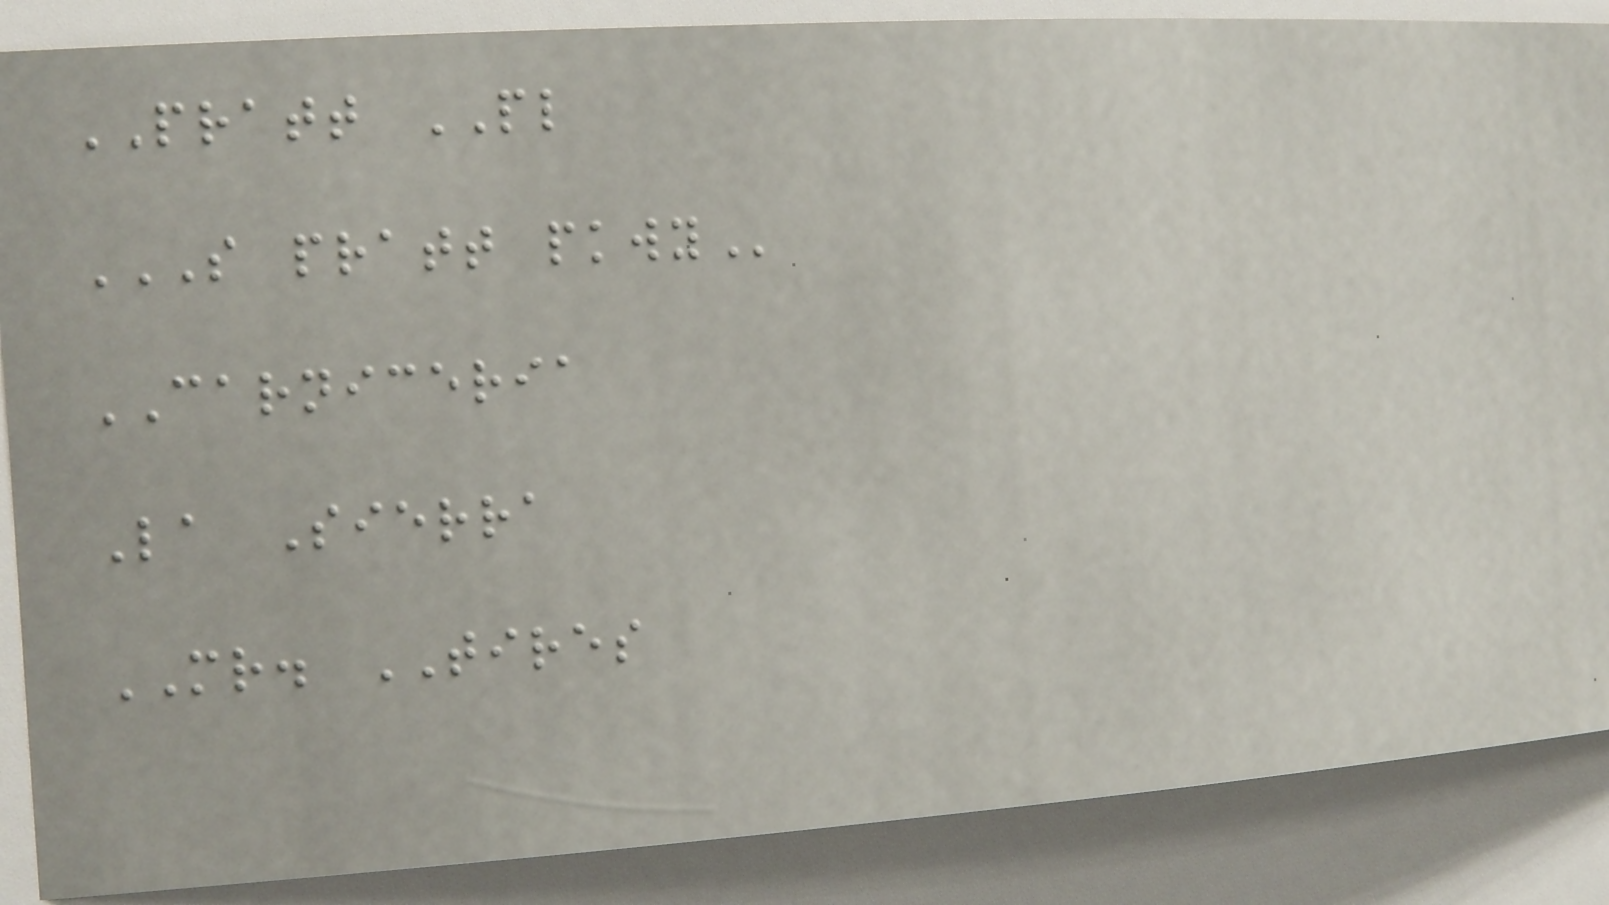PRATT PL
S PRATT PKWY
CARNICERIA
La Sierra
MR. TIRES
